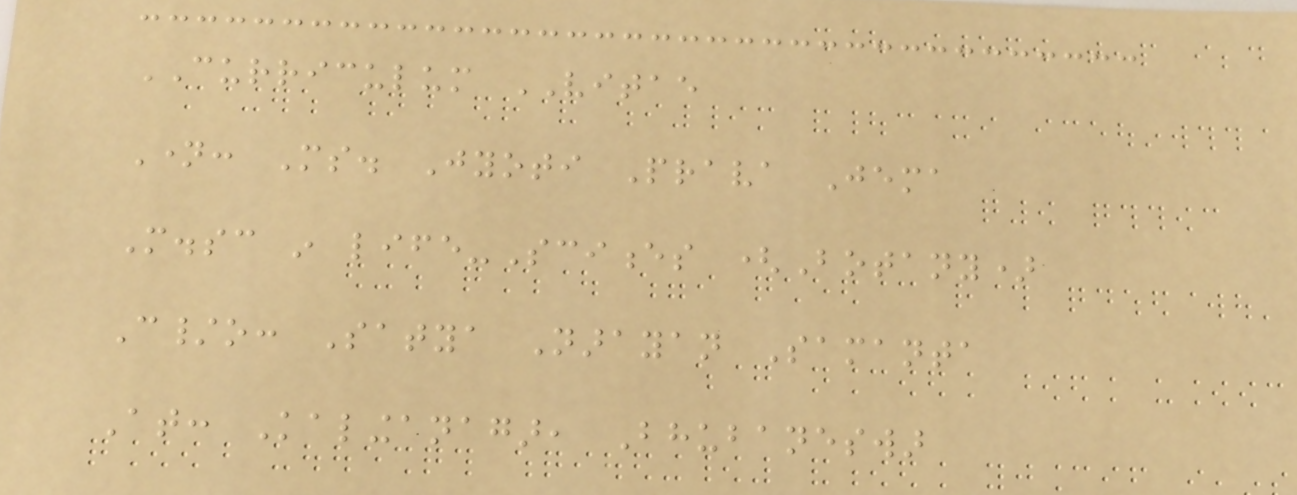CURRICULUM VITAE
Name: Ms. Jyoti Prava Jema
M.sc in life-Sciences (Botany)
C/o: Satya Narayan Samanta
At: Kalinganagar, Bhubaneswar
